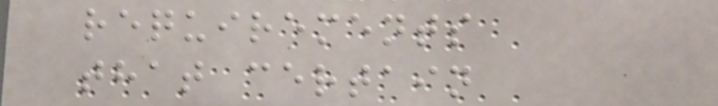requirements
that certain
